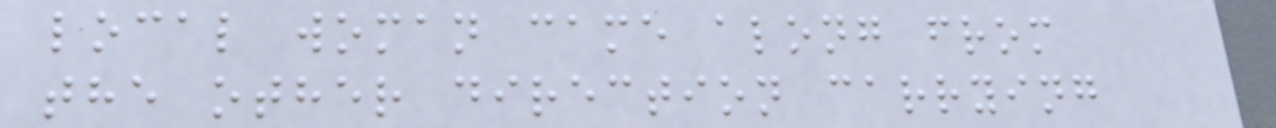local woman came along from
the other direction carrying
